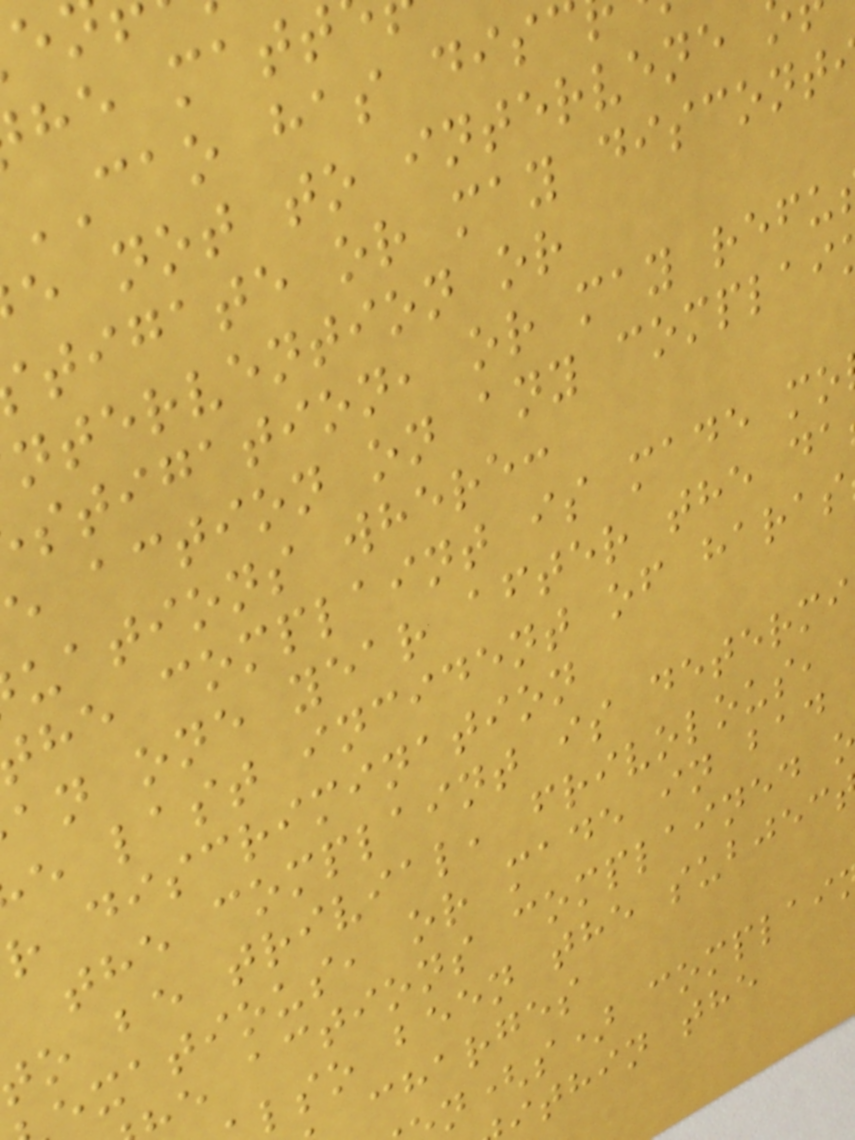he matt
CAO has dis
e not to intervene
tigate or may discont
ntervention or
stigation, or may refu
e action on any complai
uations where:
he complaint is made mo
an one year after the da
e last incident of haras
r discrimination
the complaint is determi
o be trivial, frivolous,
exatious, or made in bad
e actions complained
lso been the subjec
charges
n(s) complai
ithin the
